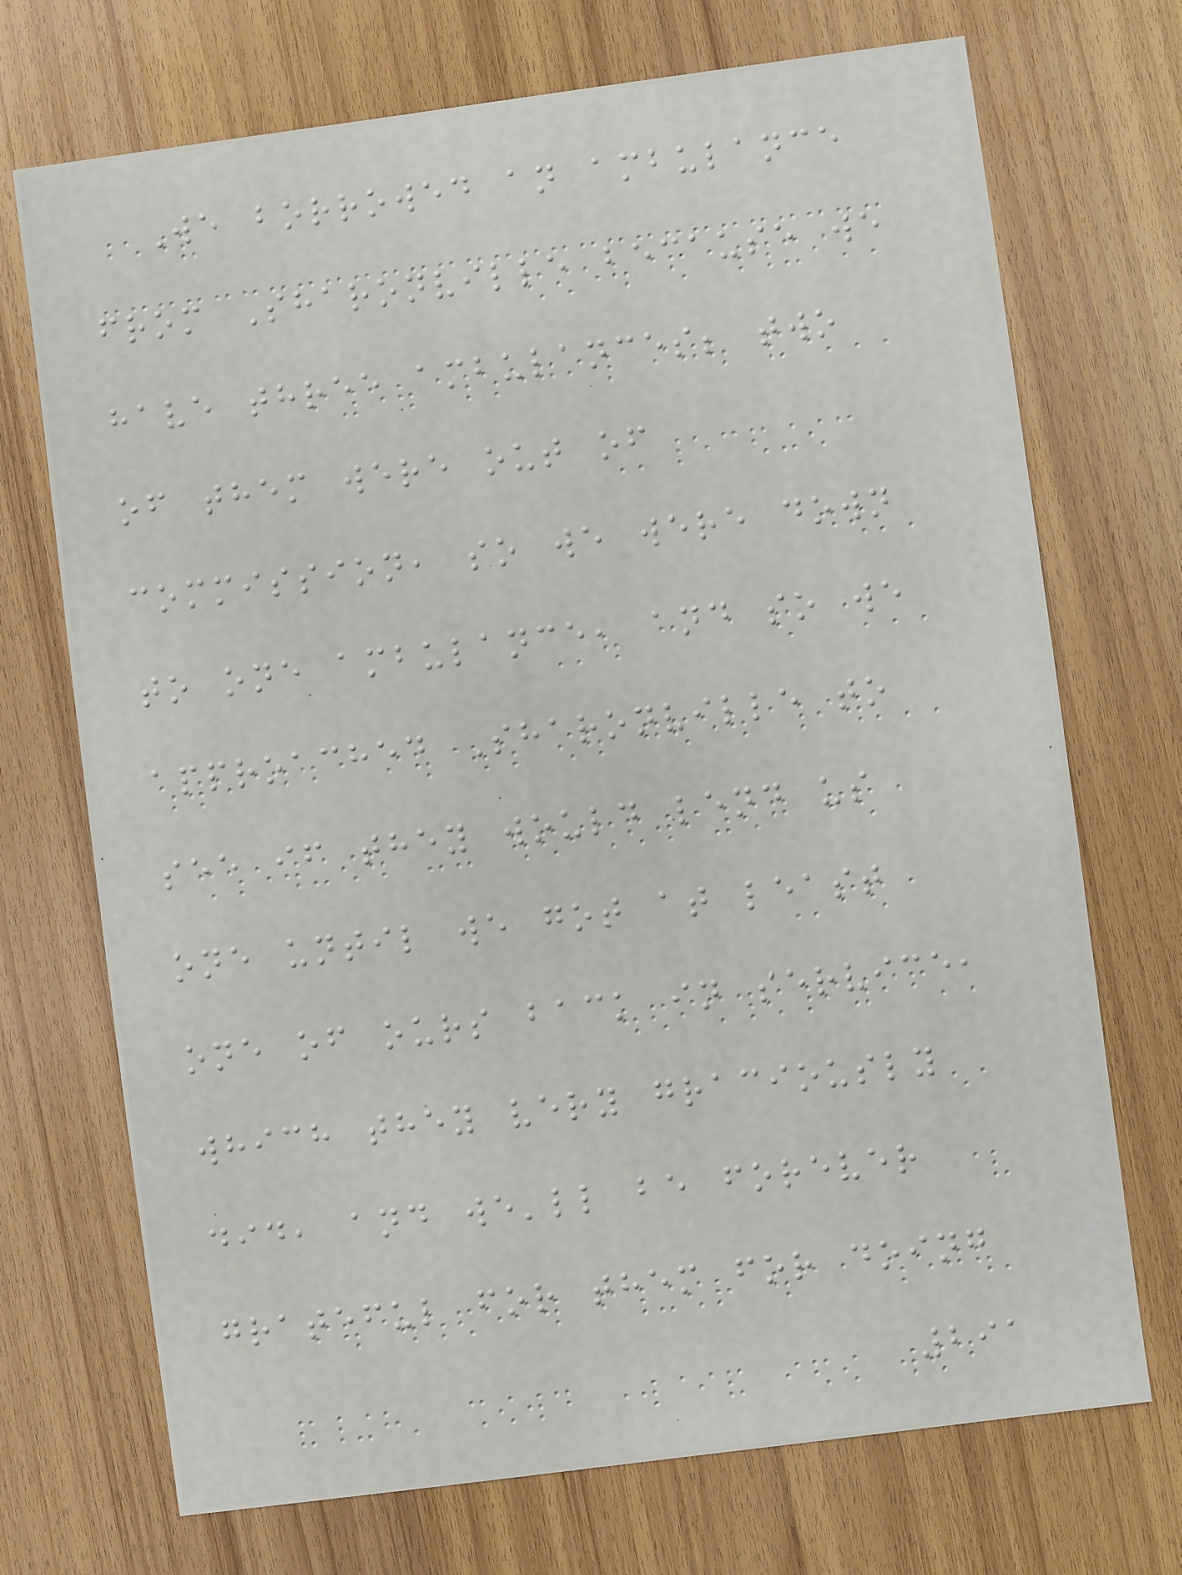We borrowed an ambulance
from Sharonville because we
have three ambulances; two
of them were out of
commission, so we were down
to one ambulance, and so we
approached Sharonville to
see if they would lend us
one until we got at least
one of ours back in service,
which they very graciously
did, and we'll be forever
grateful for them for doing
291
